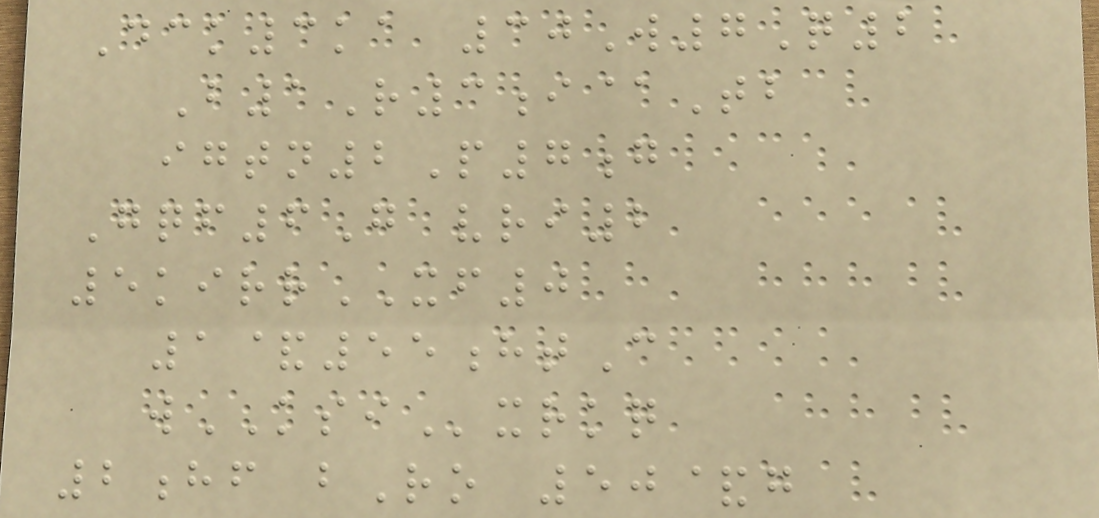Dck3ka 30W7Q2
B1R3i@Tb
igtn2P7g
Gqf6G vri2
5kirrXF0
1&55htC
wKSIxrkq
2hf bRo 50&g
